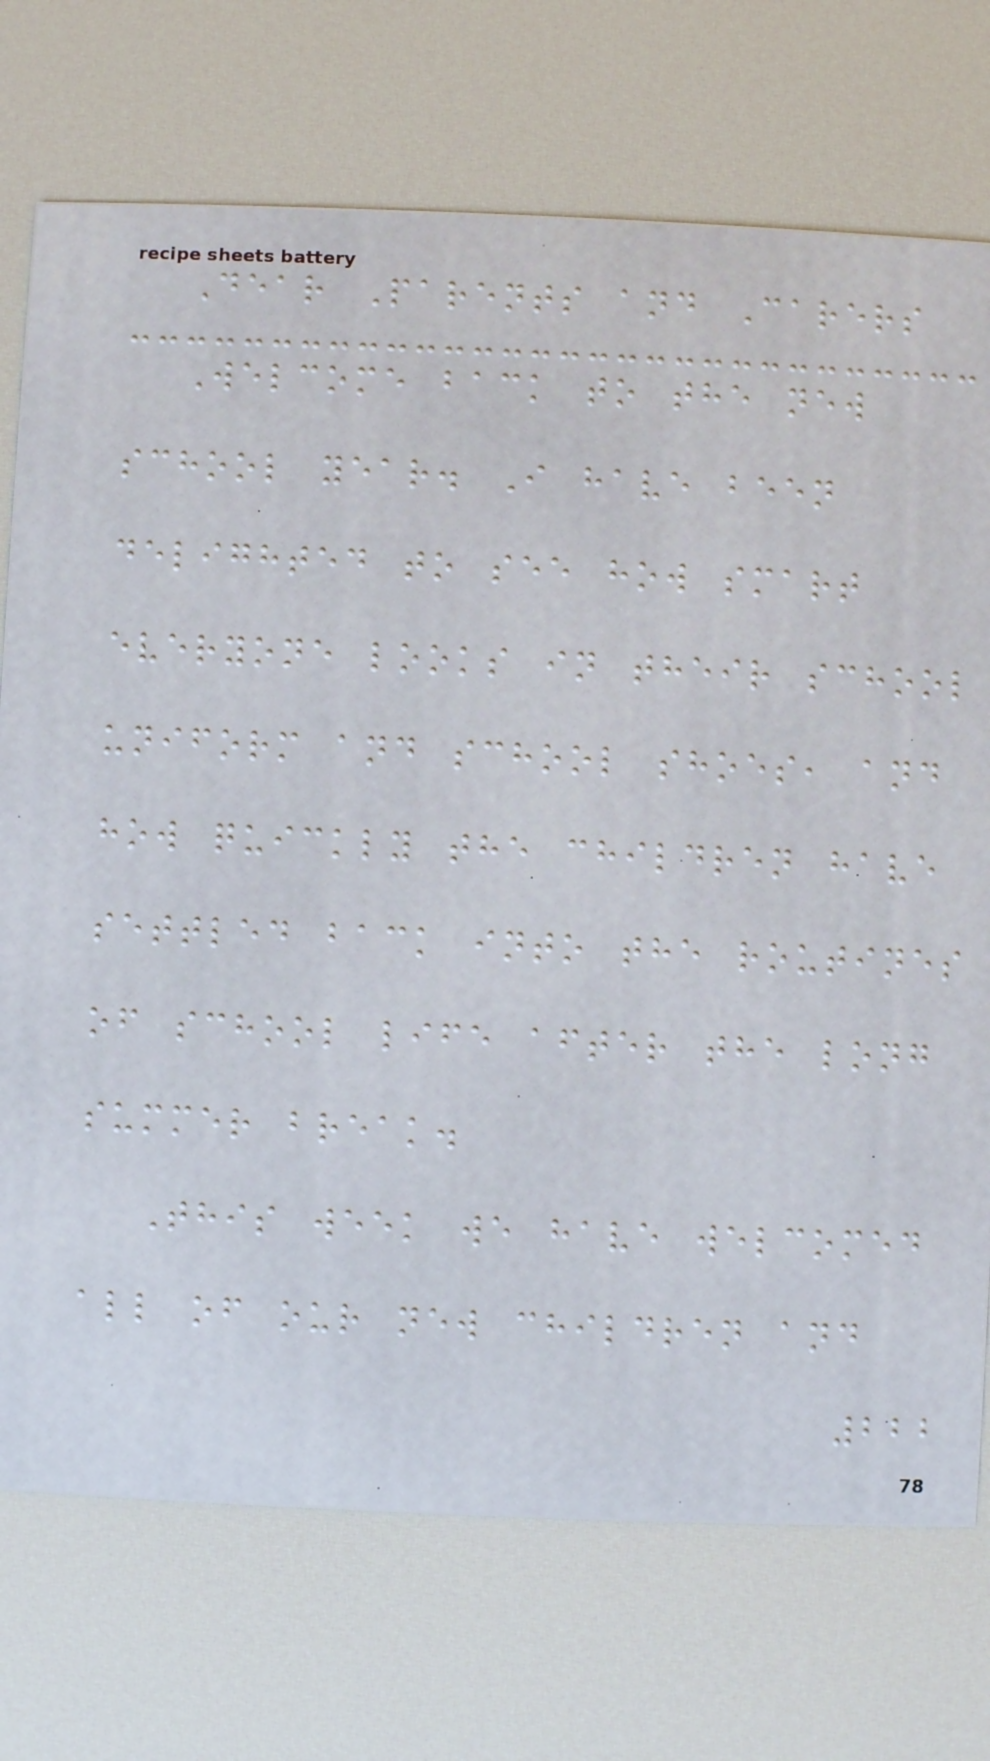Dear Parents and Carers
Welcome back to the new
school year. I have been
delighted to see how smart
everyone looks in their school
uniform and school shoes, and
how quickly the children have
settled back into the routines
of school life after the long
summer break.
This week we have welcomed
all of our new children and
222
